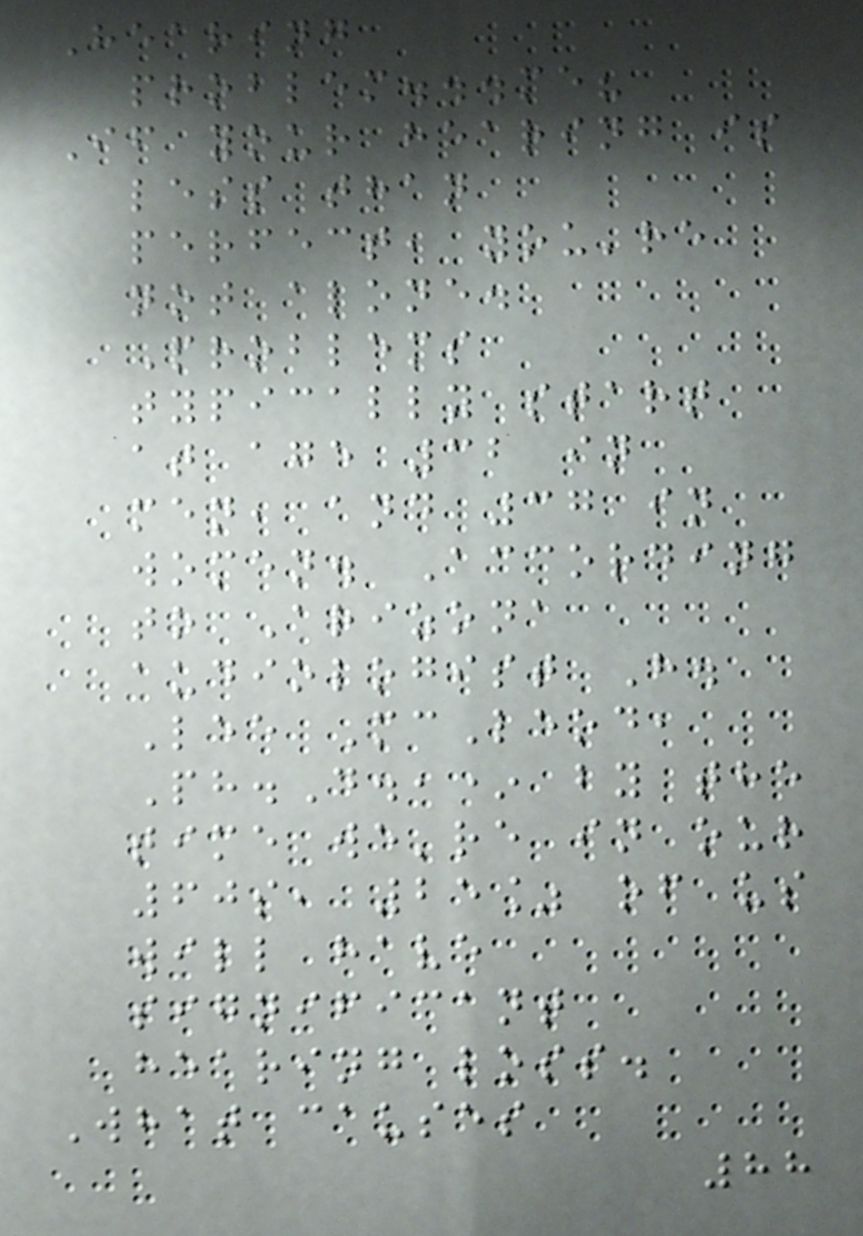Hearing
problem...me?
If your hearing is
less than
perfect, you're
not alone.
Problems
typically start
at age 32 in
men, and 37 in
women. According
to Arizona
audiologist H.
Lee McLeod,
Ph.D.,* by the
time we're in our
60s, 25% of us
will have
significant
hearing loss.
What causes
88
